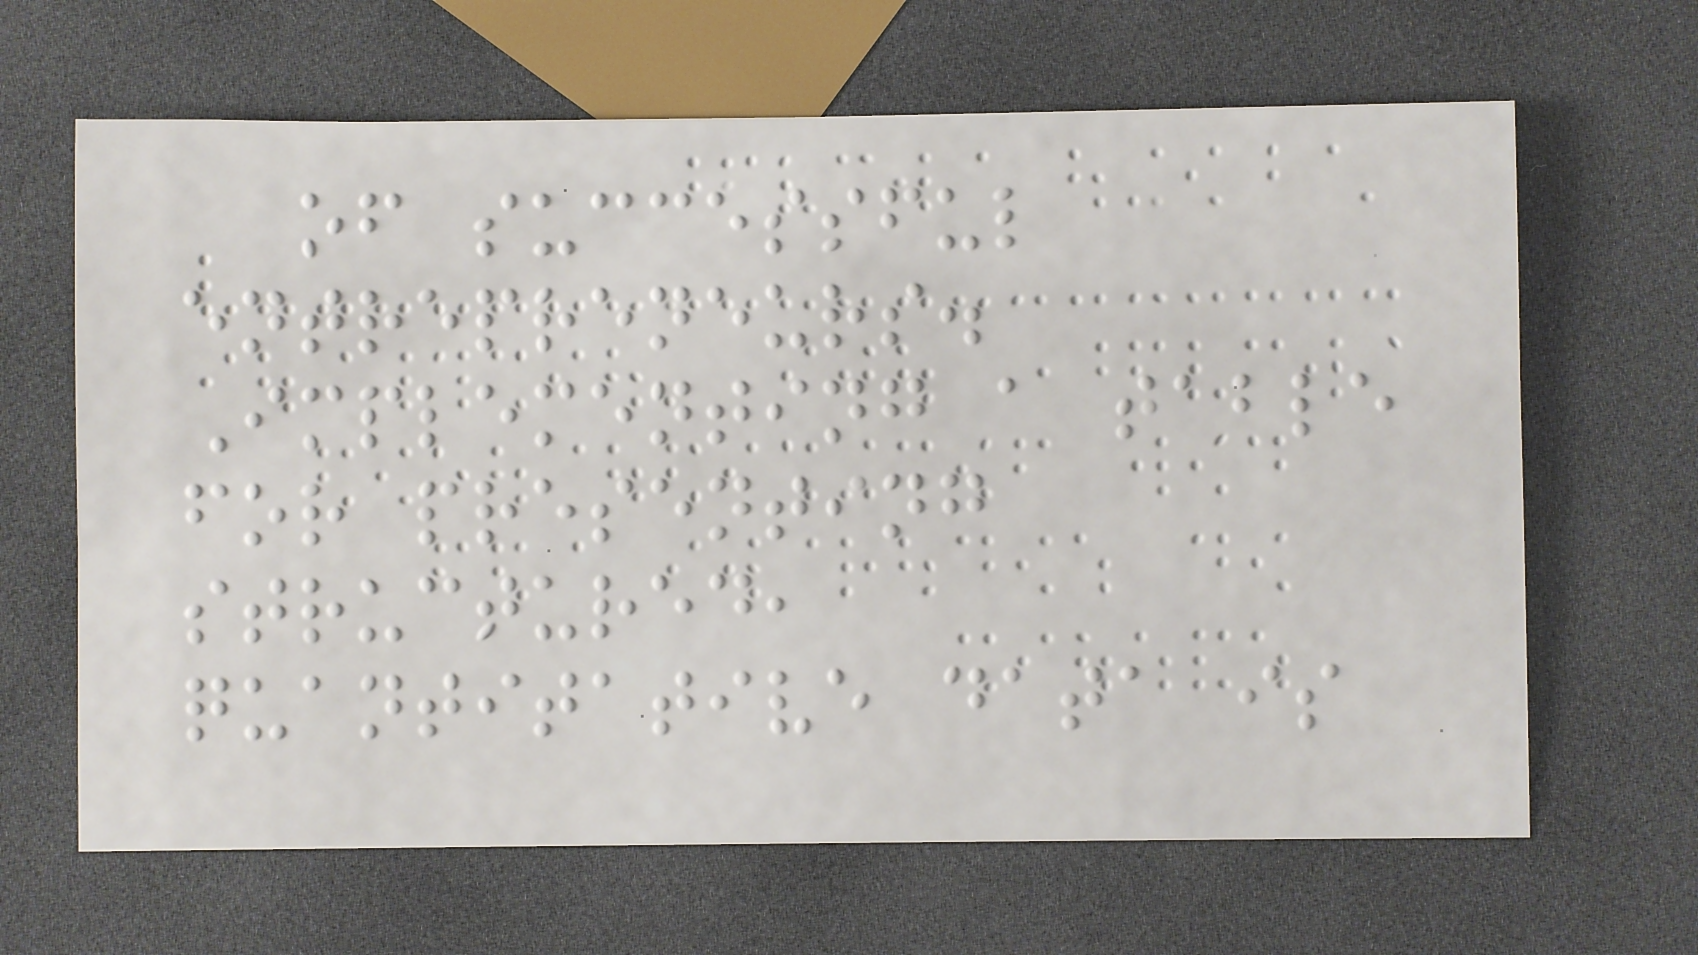of successful
entrepreneurs.
Implementing a table
for presenting
structured,
quantitative data is
